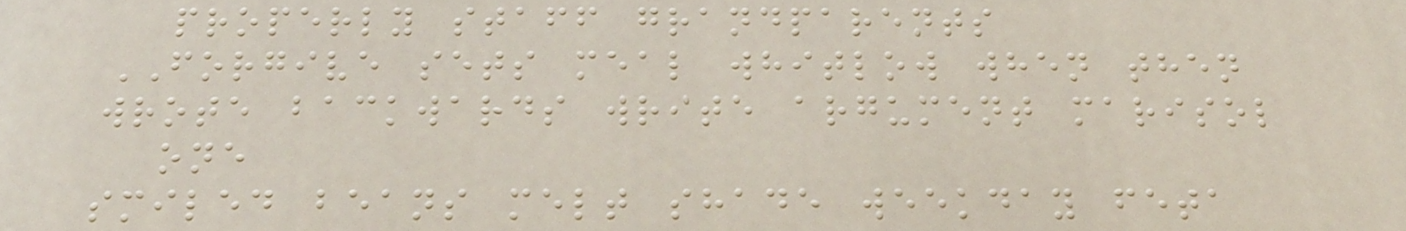properly staff grandparents
FORGIVE sets meal whitlow when then
wrote backwards write argument marisol
one
smiled beans melt shade weekday feta
